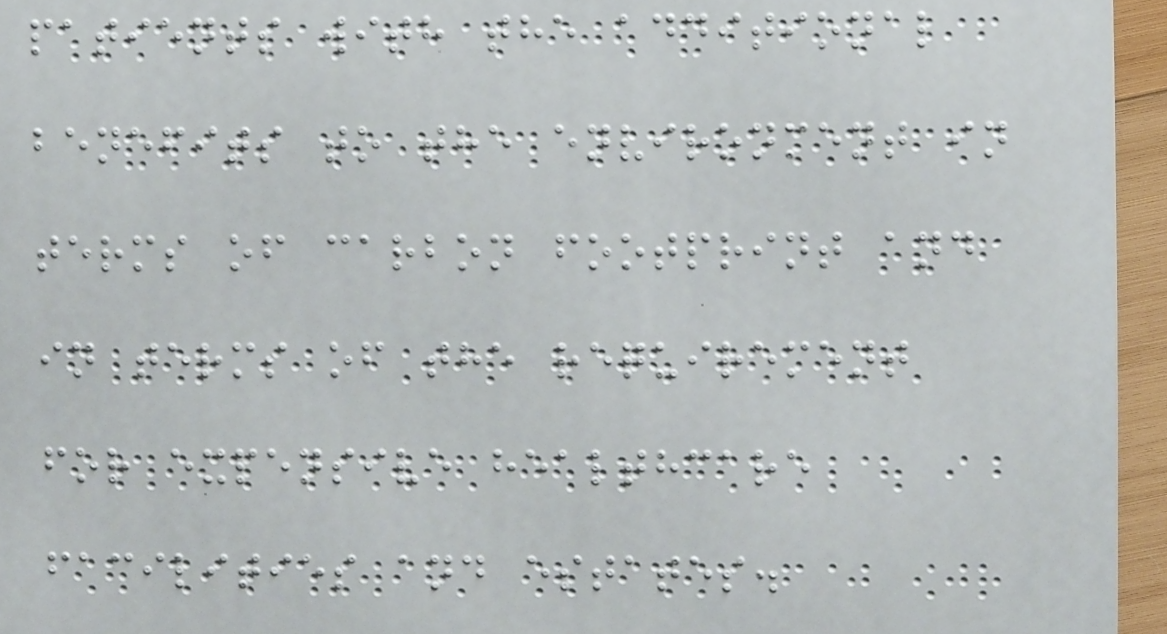patients with the additional
benefits to the environment in
terms of carbon footprint and
in terms of the requirement
for expensive healthcare
facilities and estates.
